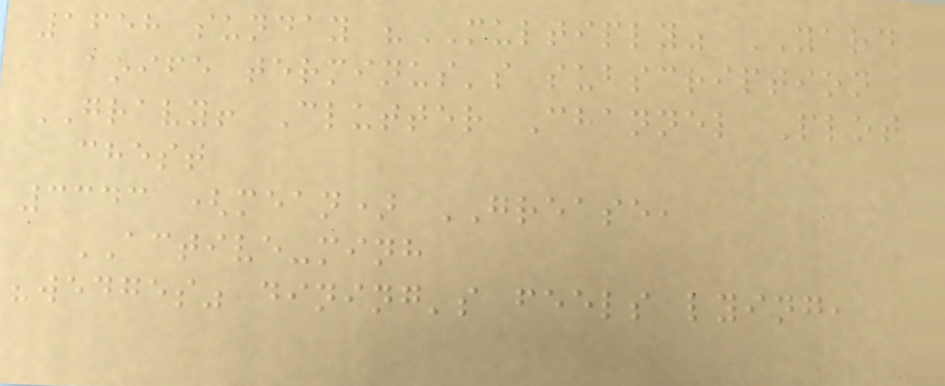1658 sunday "MULTIPLY" YARD
aoife terminus's subscription
GRAVY! Clutter Channel Plot
chest
3343 (mean) GREASE,
ACTIVE-minh
"wedges" dining's feels lying,
